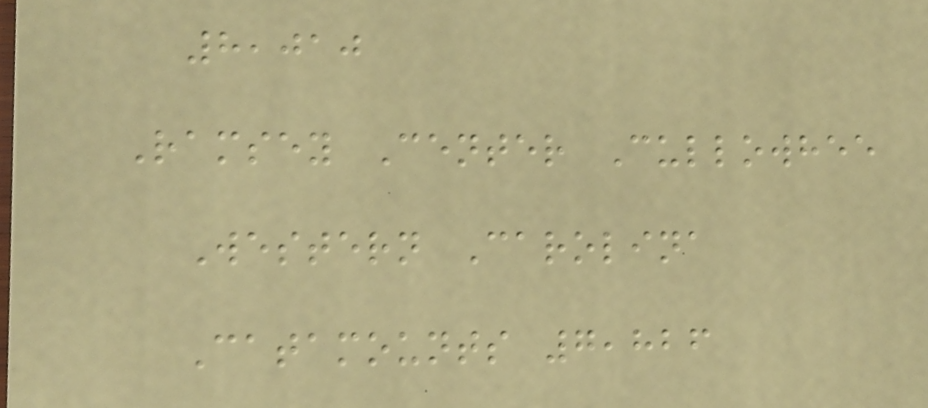8,010
Ramsey Center Cullowhee
Western Carolina
Catamounts 7,826
